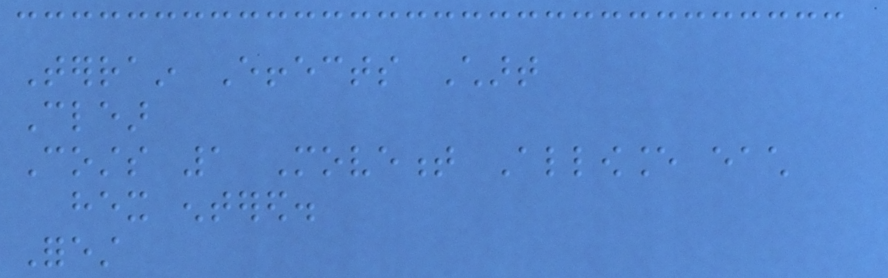Terrain Effects Chart
Clear
Costs 1 Movement Allowance each
hex entered.
Forest
